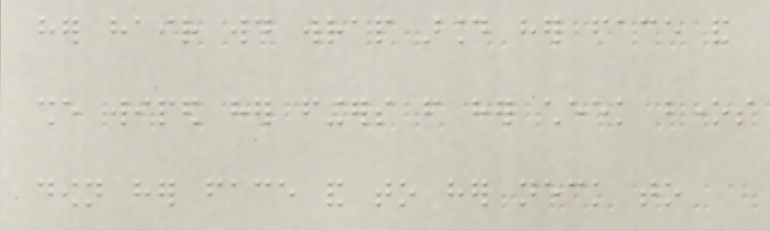her hair would wrap around her face and
she wiped her fingers from her cheek bones
down her face and to her neck to
